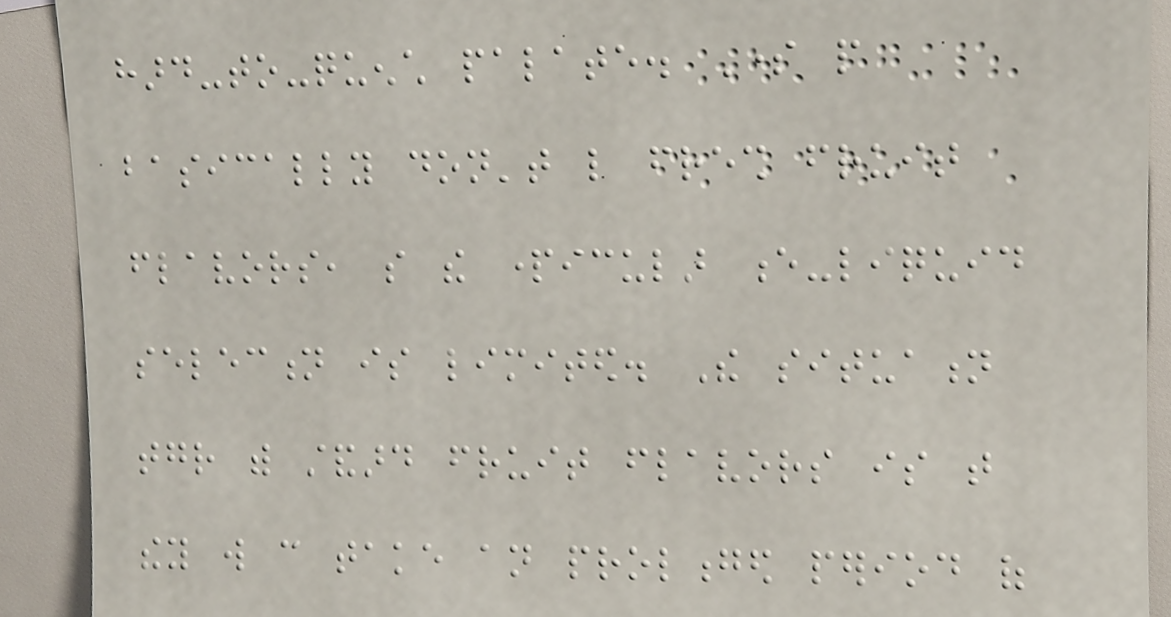hard-to-quench palate. Some people
basically don't like fresh fruit
flavors, so the particular e-liquid
selection is limited. The situation
together with standard fruit flavors is that
they will can take an prolonged period of
